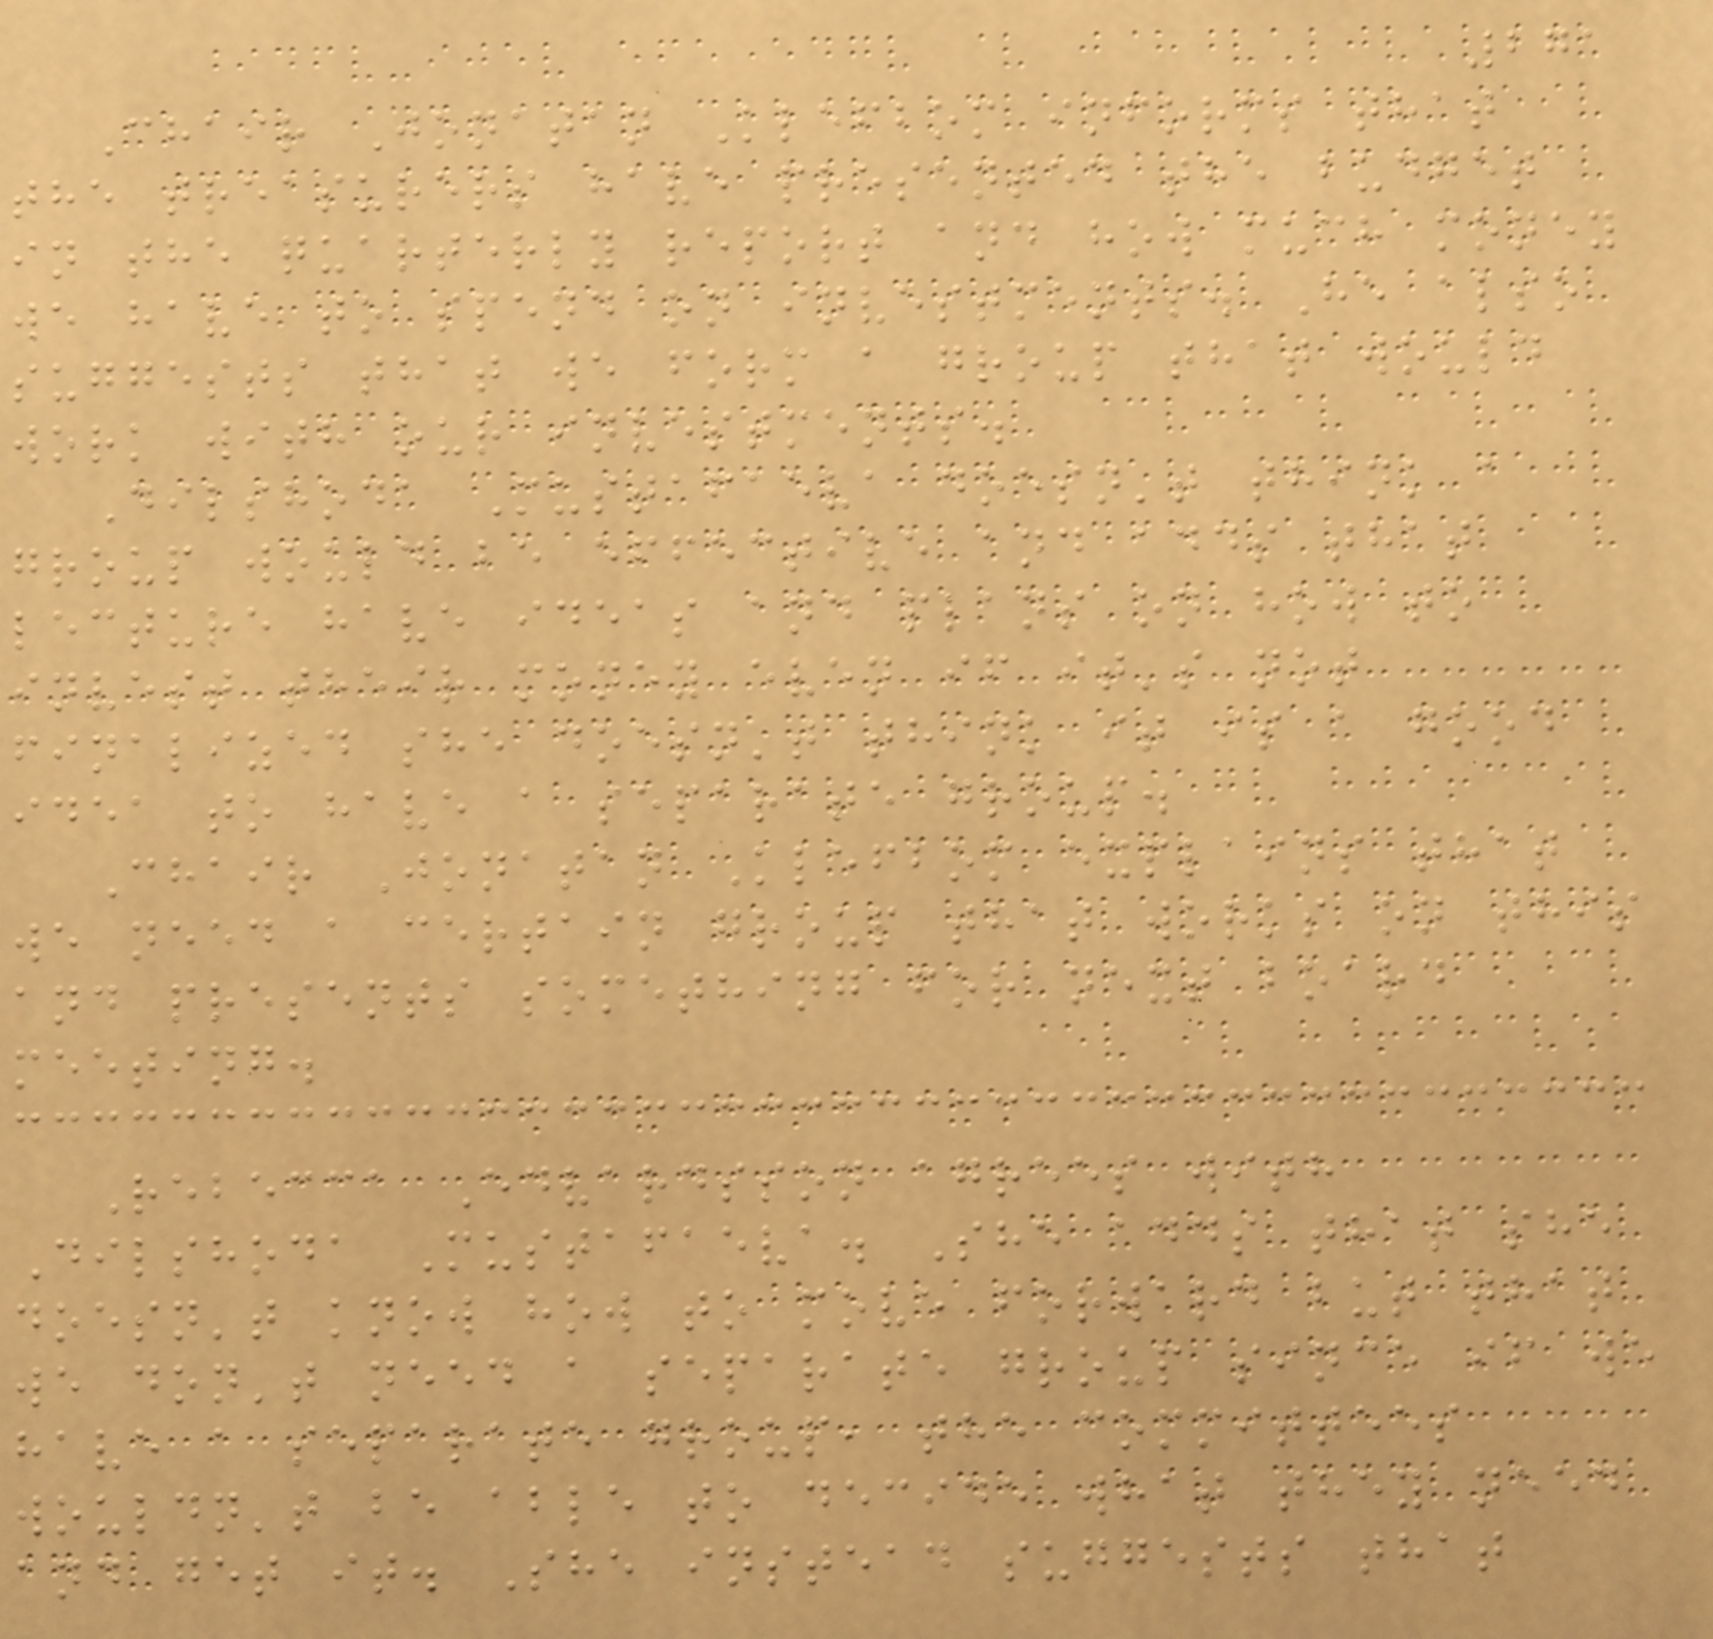271
Chair Jonatan Klefbom informs that
the treasurers have presented the budget
in the quarterly report and how much money
we have to spend on investments. He also
suggests that we form a group that would
work with our investments.
Dilshoda Mustafaeva doesn't think a
group would be effective and adds that
lecture have ideas and plans on how to
invest their money even if it's not
finalized she doesn't think it is a good
idea to have a separate group.
Chair Jonatan Klefbom explains that
we need a certain group that works on this
and presents something for next board
meeting.
Rebecca Edvardsson agrees with
Dilshoda Mustafaeva. She adds that she
doesn't know how to move forward but that
we don't need a separate group since if we
have a separate group, the committees
wouldn't be able to decide what they need
and get it. She instead suggests that
